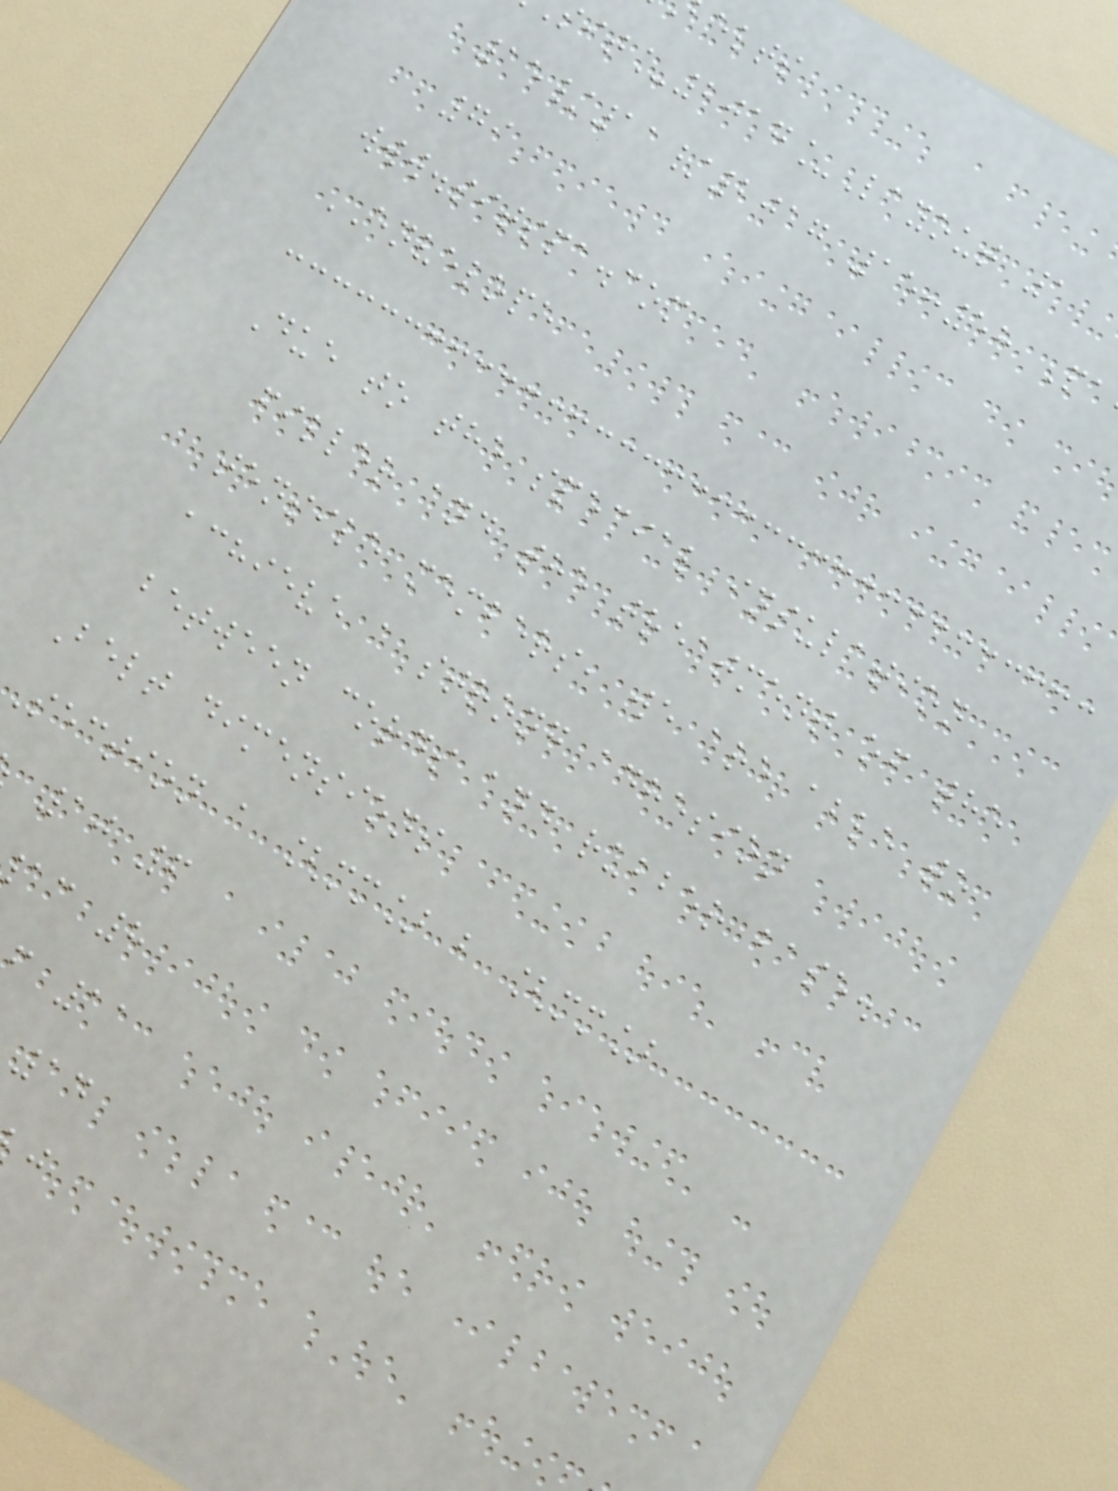elts
_2017_Layout 1
15/11/2017 15:58 Pa
79
www.sitspa.com
ENVELOPE
Due to the special insulation
filler and the treatment of the
tensile members, we are able to
achieve a strong adhesion
between cords and rubber base.
Belt dimensions
Section a [mm] b [mm]
10 6
ac 8
f 11
